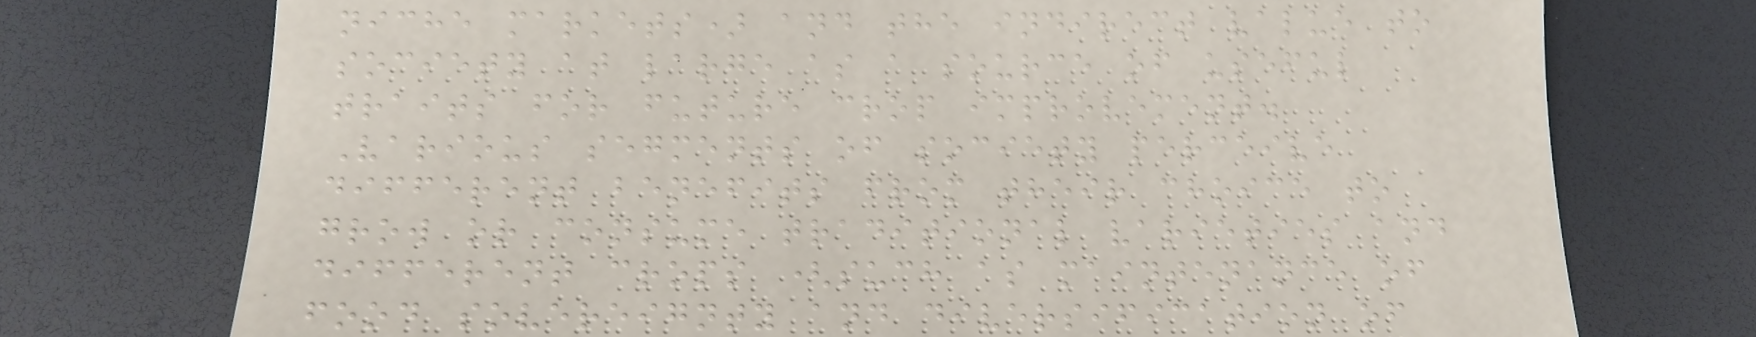niche markets) and the indirect value to
society at large as a source of useful
traits for future crop improvement.
Various segments of society perceive
different benefits from their choice to
grow or consume traditional varieties and
different crops (such as maintenance of
food sovereignty and diversification of
